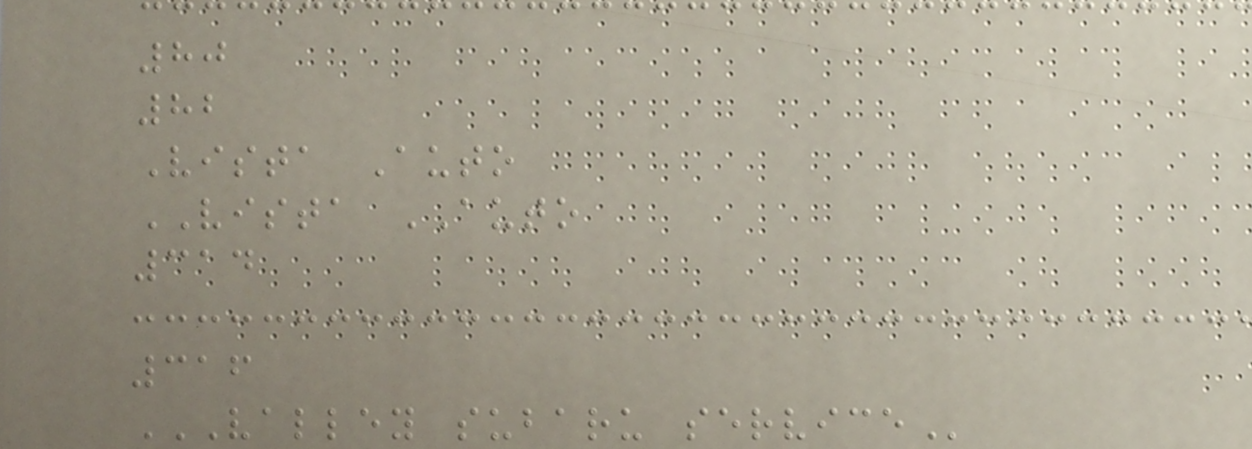80
82
Vista Auto
VISTA AUTO
314
316
VALLEY SUBARU SERVICE
